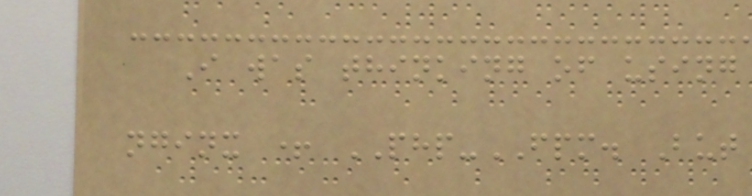I was thinking of using
nginx + PHP-FPM. But
